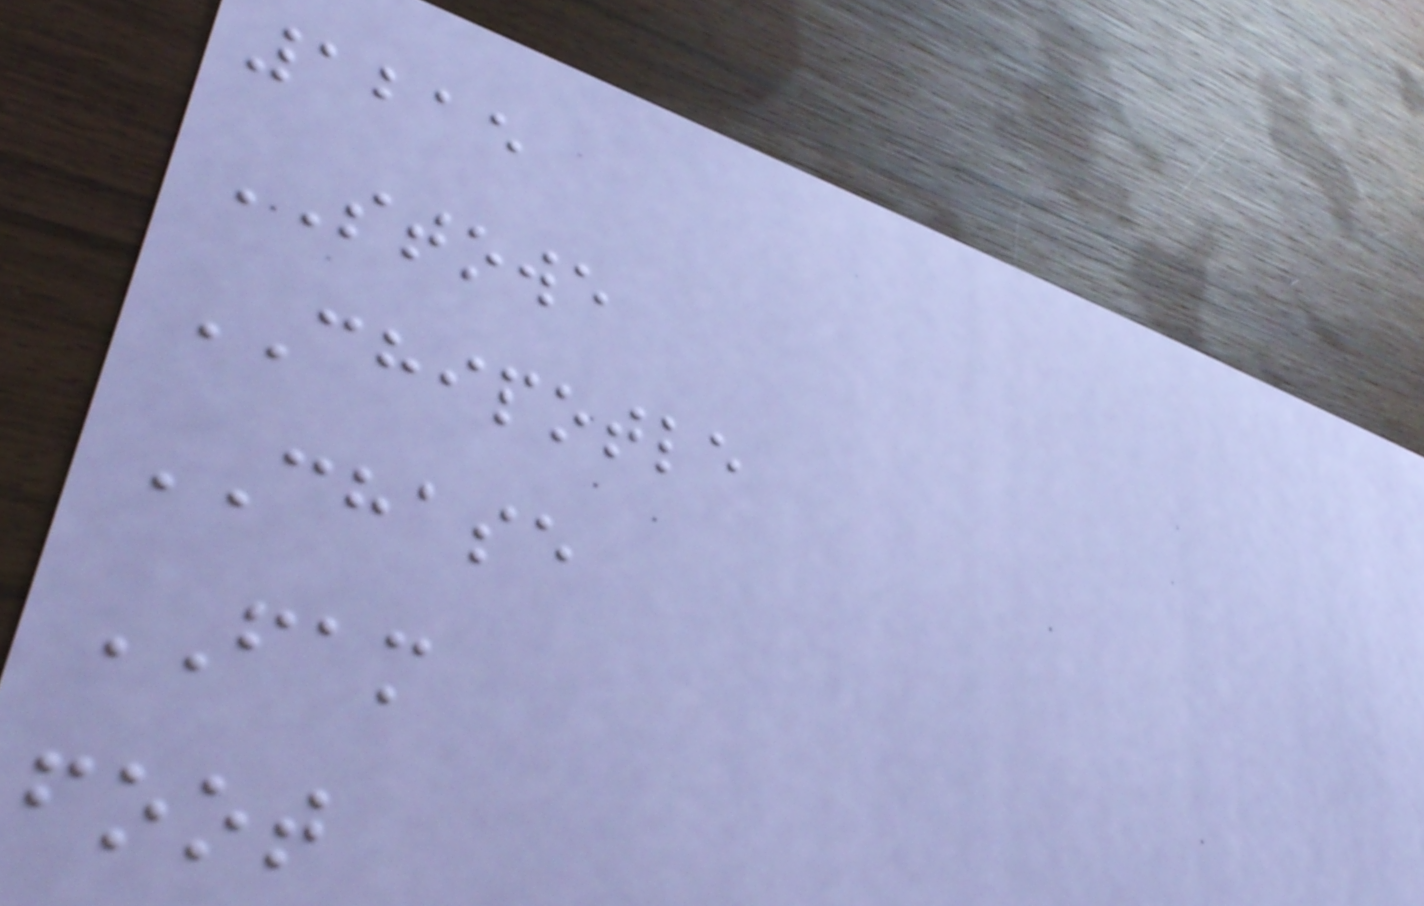1215
STOWE
CHIPOTLE
CHASE
FAM
foot
